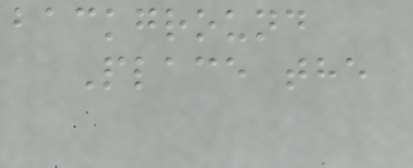background
Place the
